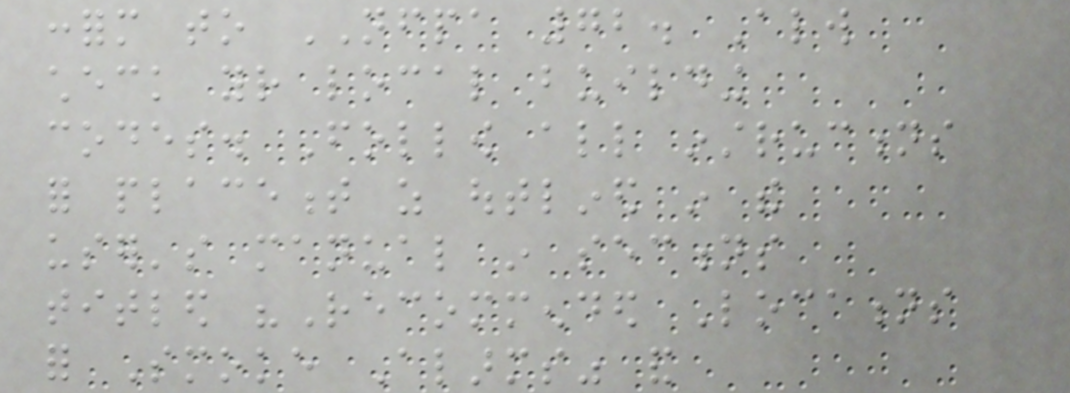conform to NFPA 72. Always
check your local building
codes. Follow all instructions
for placement as outlined in the
user's manual in sections
titled "Recommended Locations
for Smoke Alarms" and
